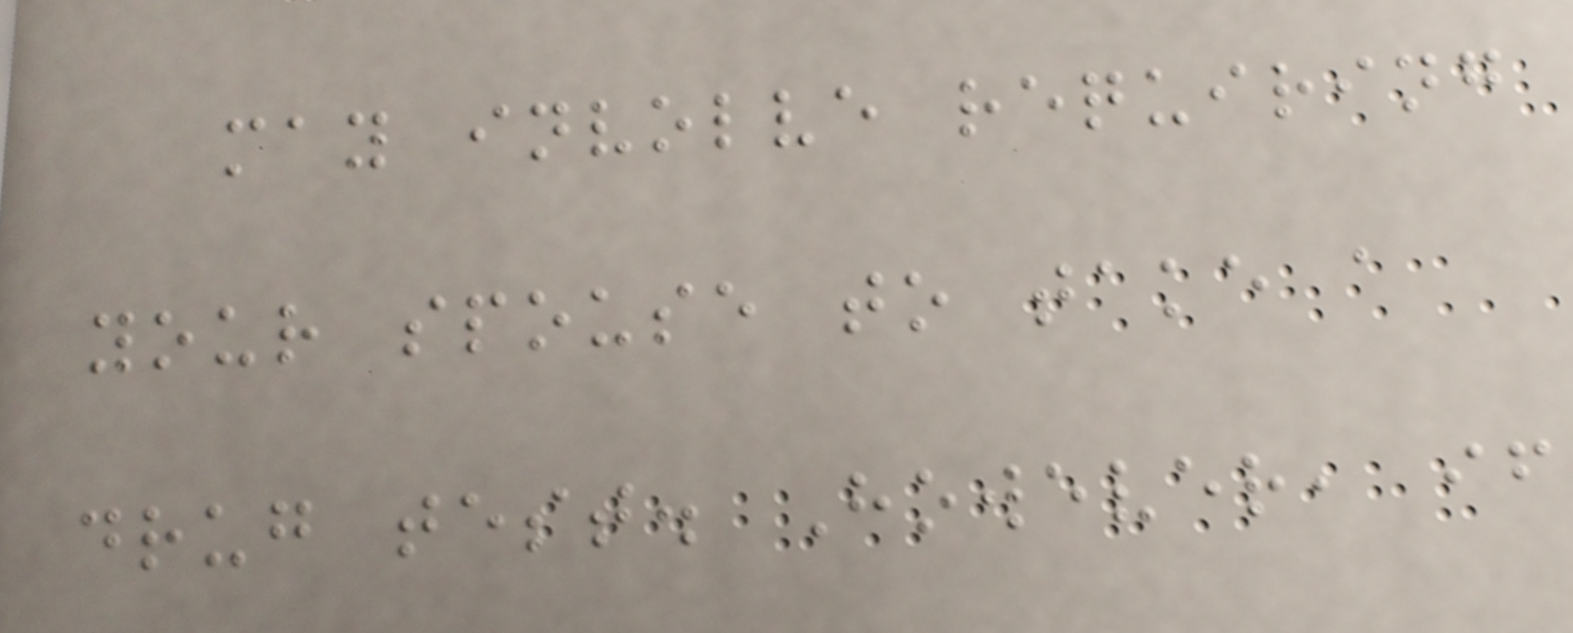may involve requiring
your spouse to take a
drug test. However, if
